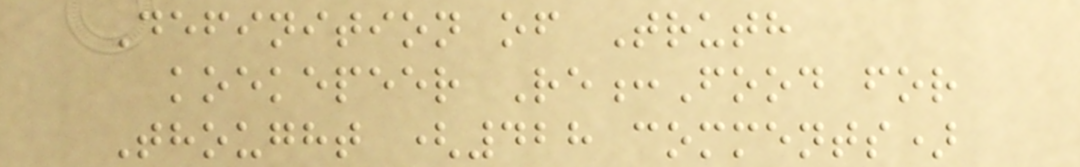Definition of Truth
koekepeer Re:Food for
Thought (428 comments)
